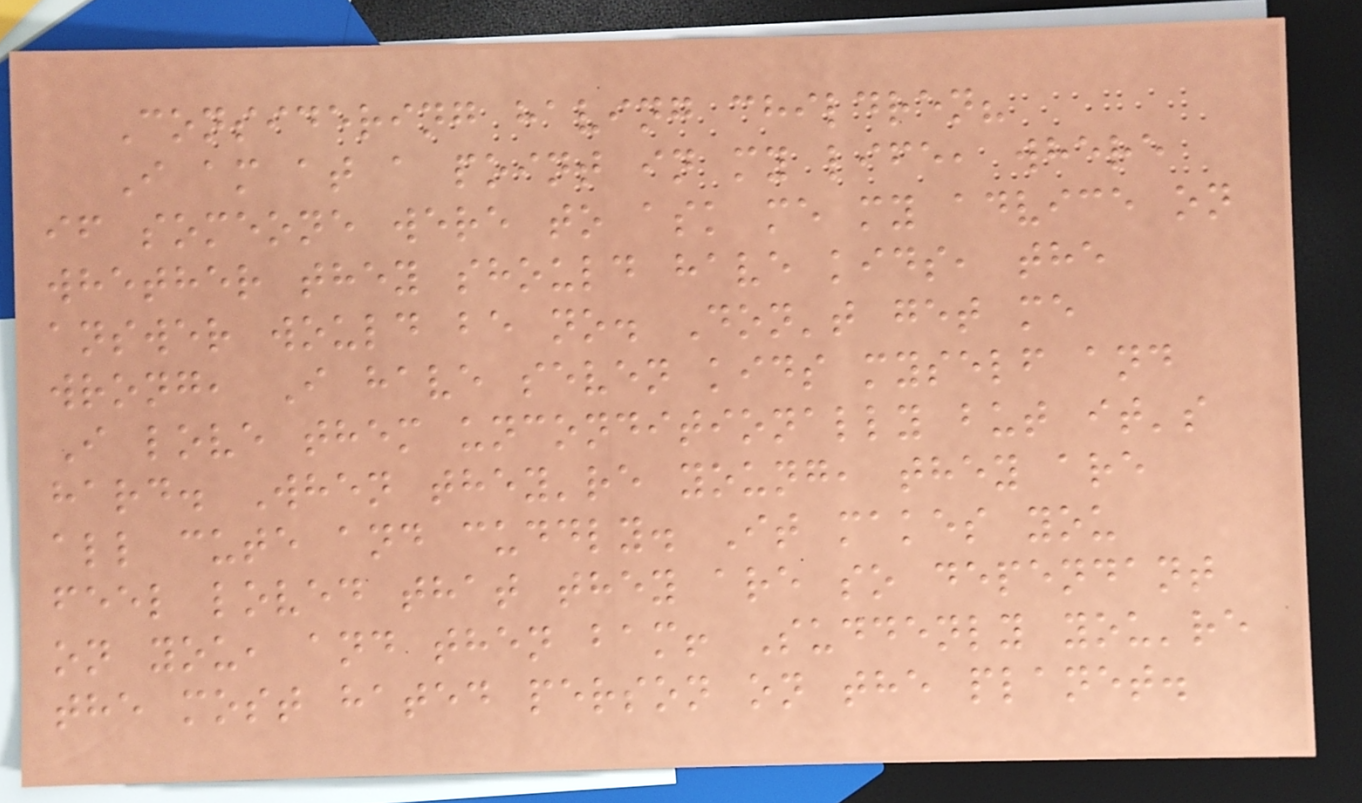Considering having children?
I am at a point in my life, where
if someone were to ask me my advice on
whether they should have kids, the
answer would be no. Don't get me
wrong, I have seven kids myself and
I love them unconditionally but it's
hard. When they're young, they are
all cute and cuddly. It makes you
feel loved that they are so dependant
on you, and then bam! Suddenly you're
the most hated person on the planet.
